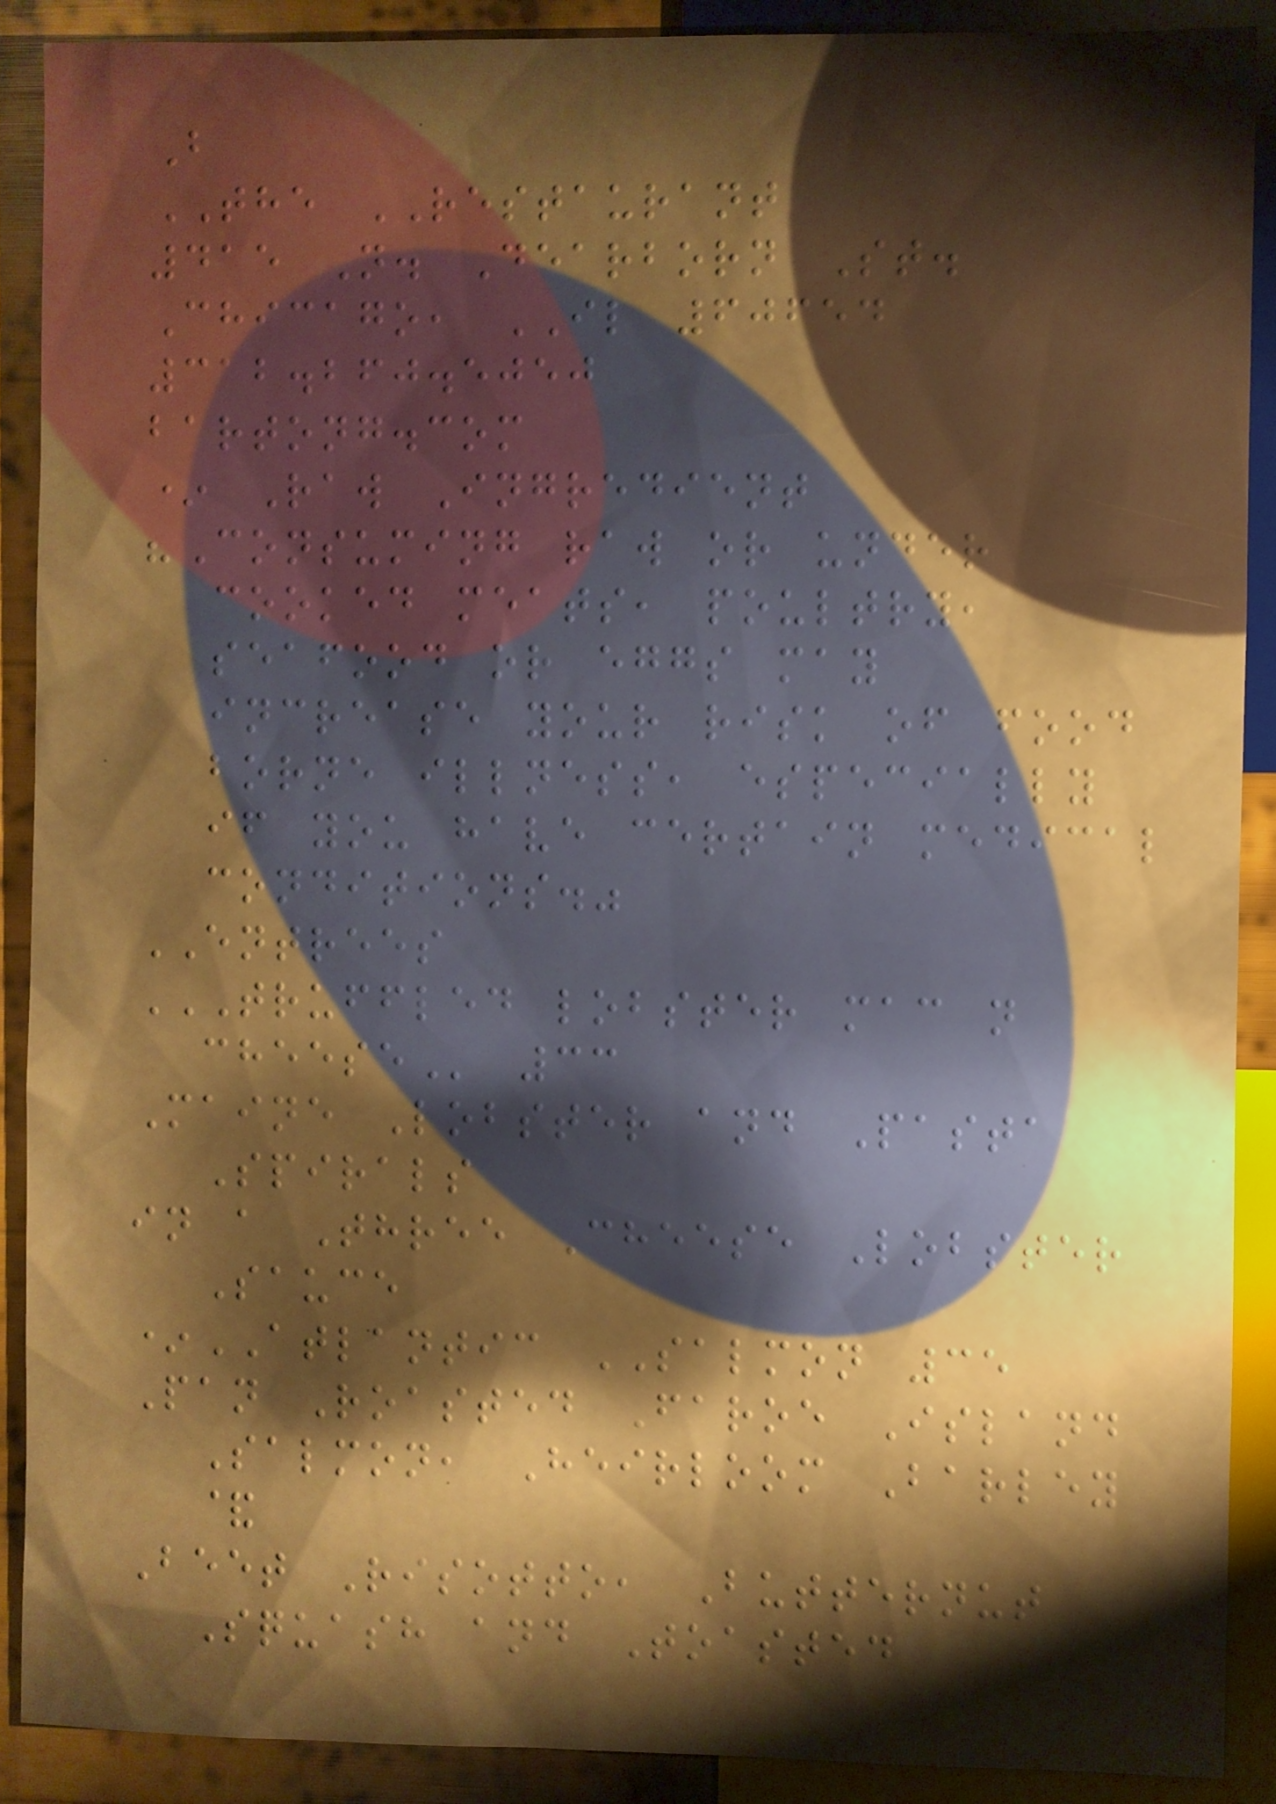B
THE RESTAURANT
415 N. Dearborn St.
Chicago, IL 60654
312.260.5050
bartong.com
* Raw Ingredient
"Consuming raw or under
cooked meats, poultry,
seafood or eggs may
increase your risk of food
borne illness, especially
if you have certain medical
conditions."
ENTREES
TRUFFLED LOBSTER MAC N
CHEESE 33
Maine Lobster and Pasta
Spirals
in a Three Cheese Lobster
Sauce
*ATLANTIC SALMON 35
Pan Roasted Faroe Island
Salmon, Heirloom Barley
&
Beet Risotto, Butternut
Squash and Toasted
